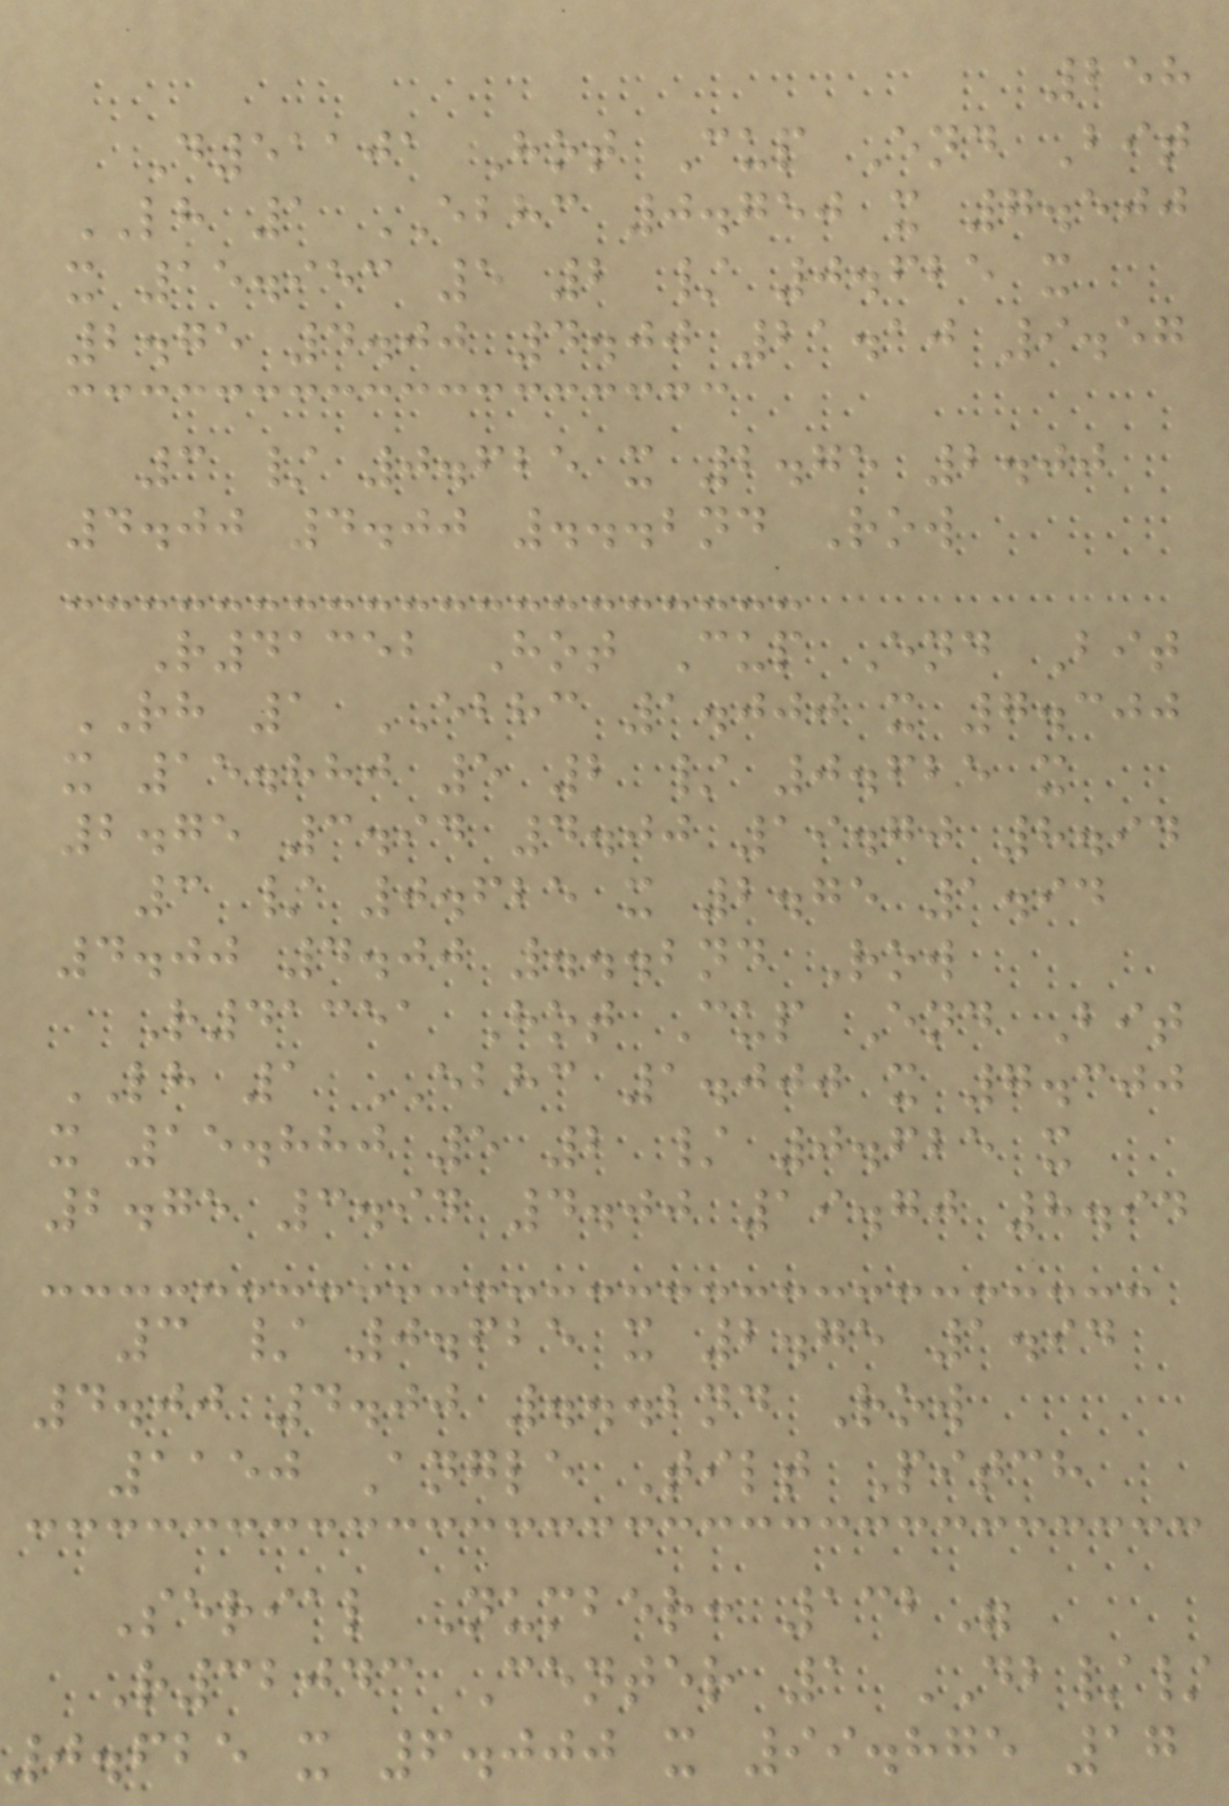258
D51101 Hot Cup End Bit
LH 1 EBHC 0.750 x 7.500
x 15.953 5 2 / 0.625 x
2.75 4.00 4.00 21.10 9.57
3 / 0.625 x 2.75 2.00
4.00 4.00 ...2nd Row
R41352 Hot Cup End Bit
RH 1 EBHC 1.000 x 7.300
x 15.880 5 2 / 0.625 x
2.75 3.94 4.00 19.70 8.94
3 / 0.625 x 2.75 1.94
4.00 4.00 ...2nd Row
R41351 Hot Cup End Bit
LH 1 EBHC 1.000 x 7.300
x 15.880 5 2 / 0.625 x
2.75 3.94 4.00 19.70 8.94
3 / 0.625 x 2.75 1.94
4.00 4.00 ...2nd Row
1150 Angle Tilt Pitch
Serial Number: 132"
R32043 Center 1 DB//
0.625 x 6.000 x 99.875 17
